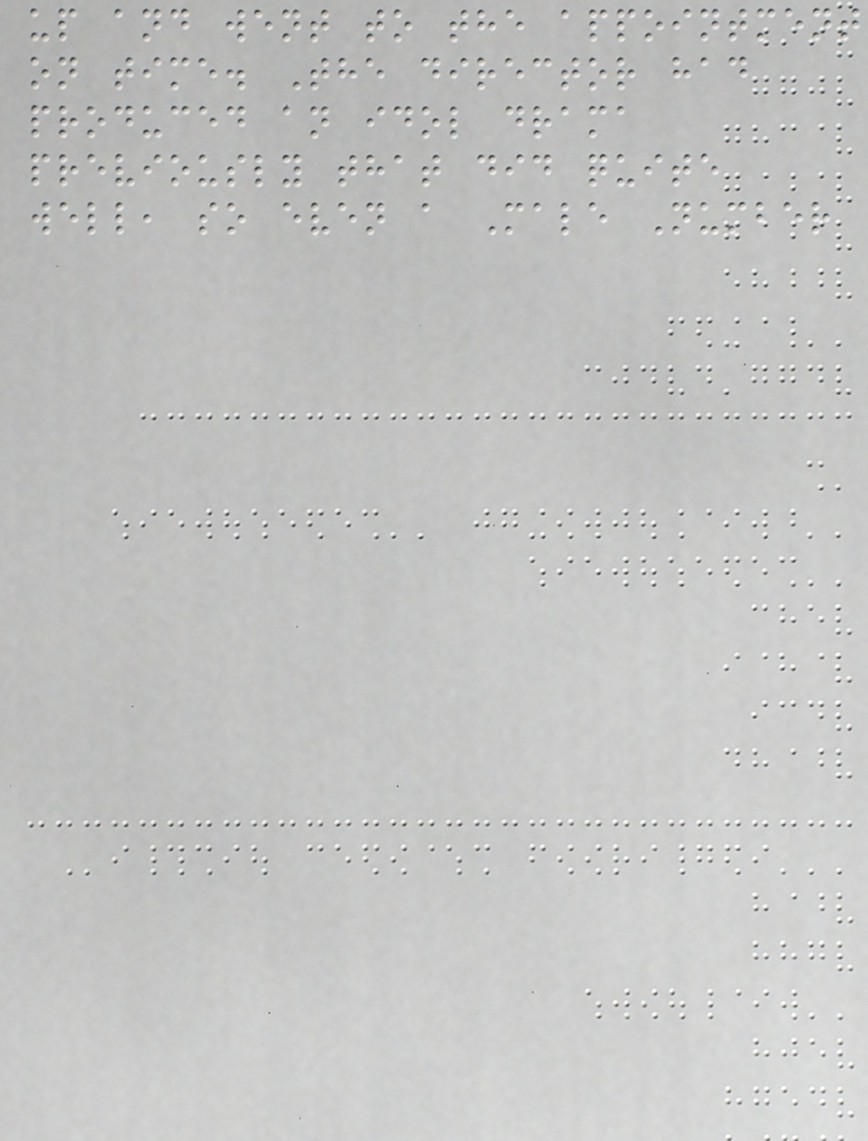up and went to the appointment
on time. The director had
produced an idol drama
previously that did quite
well, so even a Male Number
